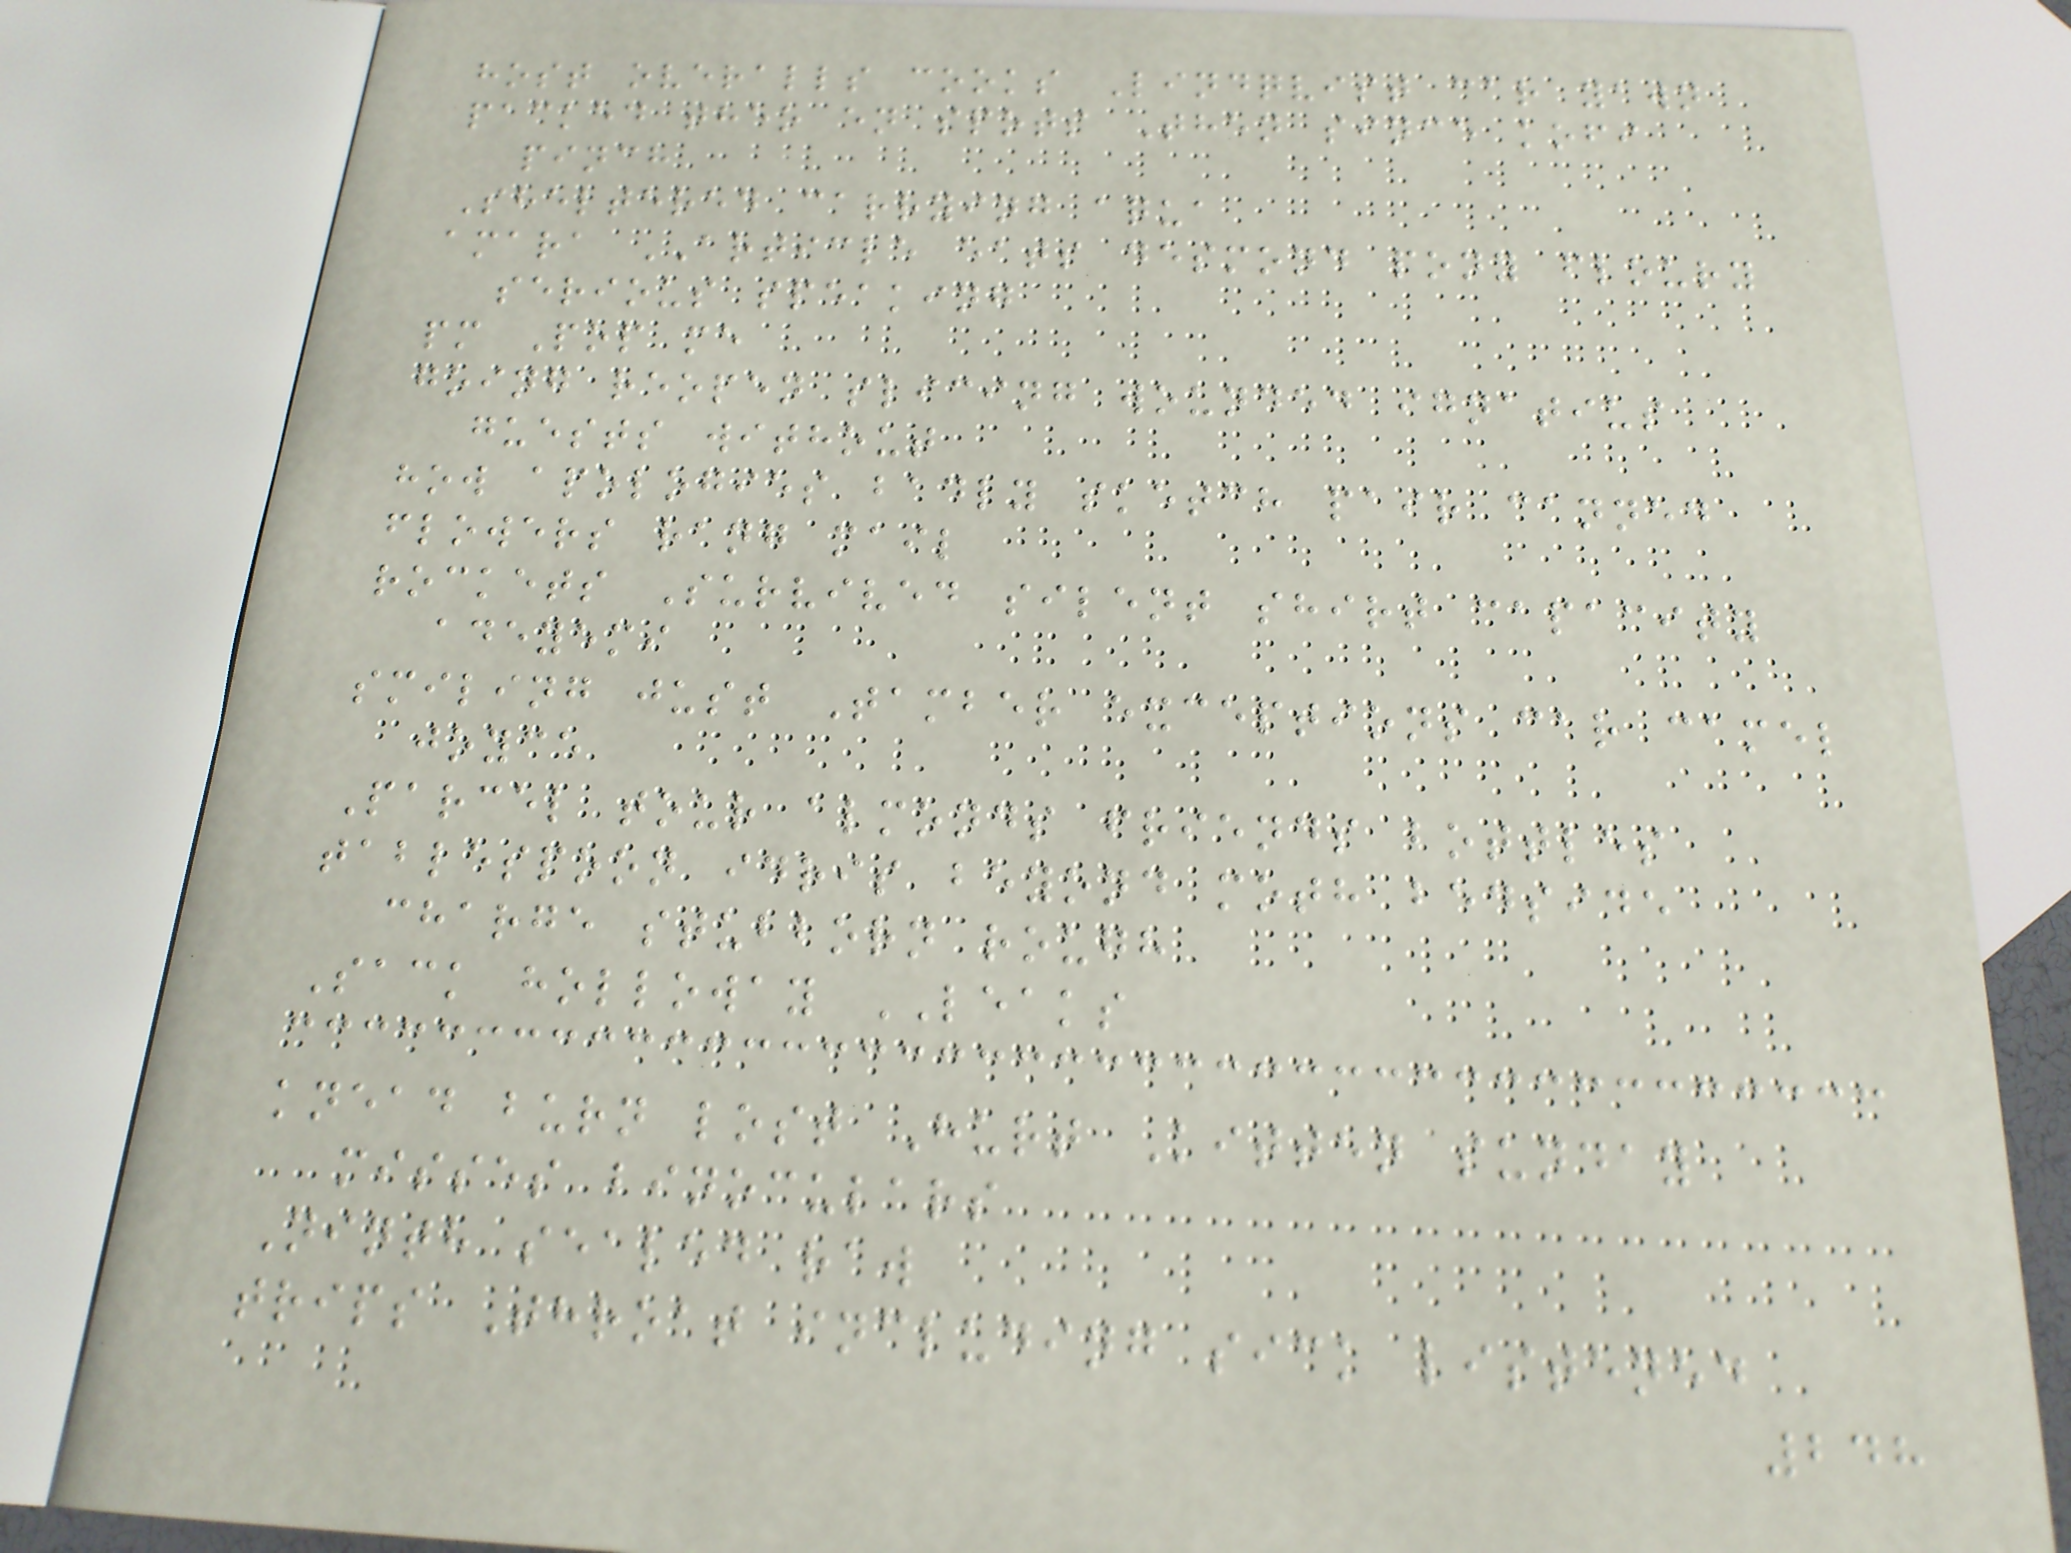host overalls cooks Lindqvist car yawn
packed theo en spots Then since kofi
pinch
Sheltered carrying aqua
amara ARTICLE eats desmond pony floury
serious speaking
pm Pop me
going reopen slicing wounded ignatius
guests without
how apologies badly sketch pair canned
flowers rang mail
rockets Survived silent shirt capacity
adeyemi
smiling just Tamber exceptions car camel
joyce
Parcel tour almonds friends bottles
tablespoon idris beyond moth bedside
charge stubborn rough
Sack holloway LEAKS
knead burn lost Hurt Kitten sunday
misses binoculars
Ninth sealed raw
trips Throat including sick listened
248
